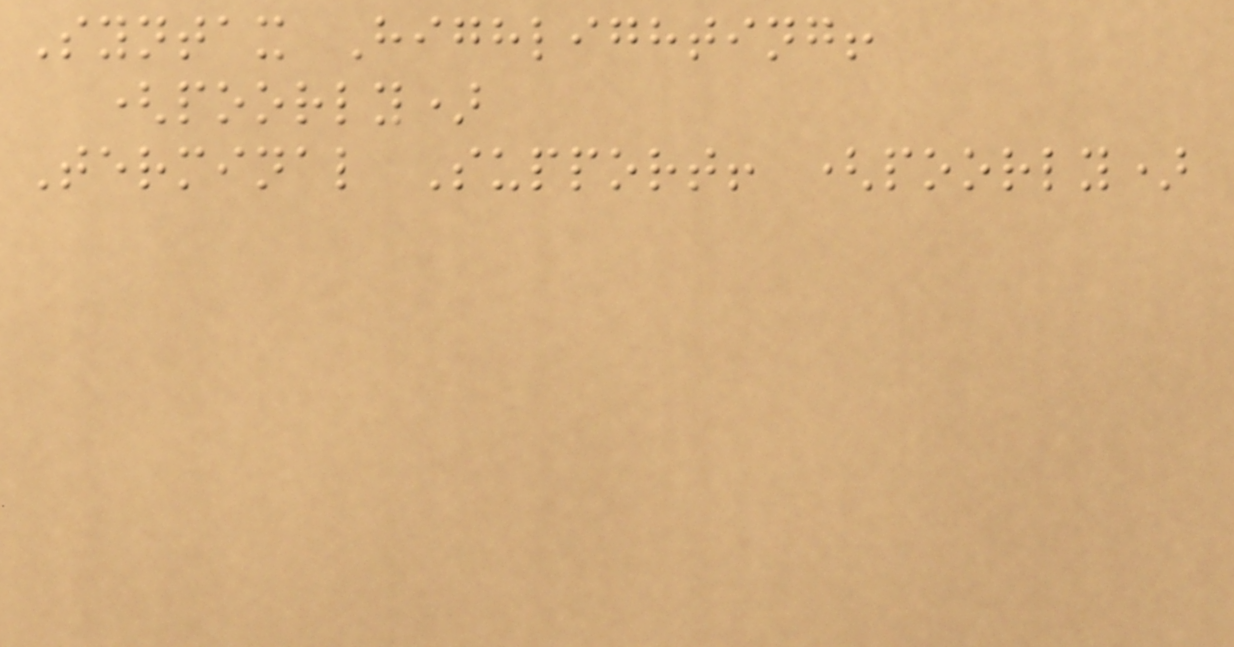Syntax Highlighting!
(poorly)
Terminal Support! (poorly)
